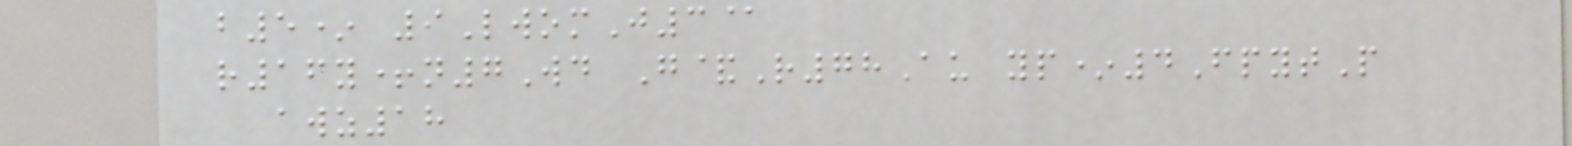b5* 9LwomJ3@
r16y+n7Wd G&R78Au yp*4FpytP
awz18
